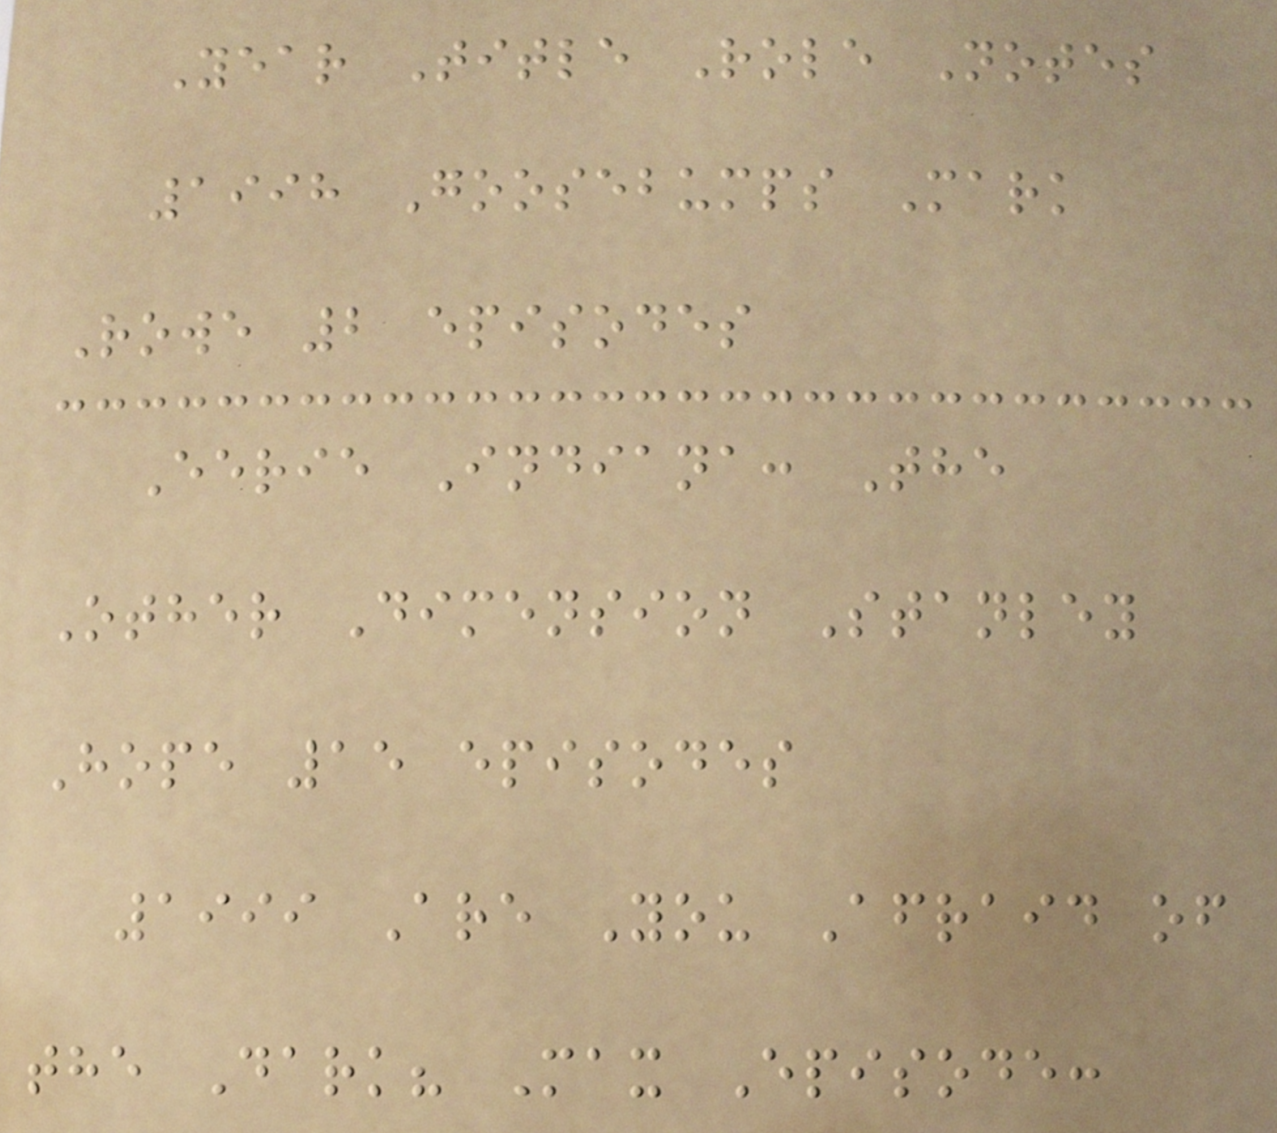Year Title Role Notes
1998 Goosebumps Mark
Rowe 2 episodes
Eerie Indiana: The
Other Dimension Stanley
Hope 15 episodes
1999 Are You Afraid of
the Dark? Max Episode:
